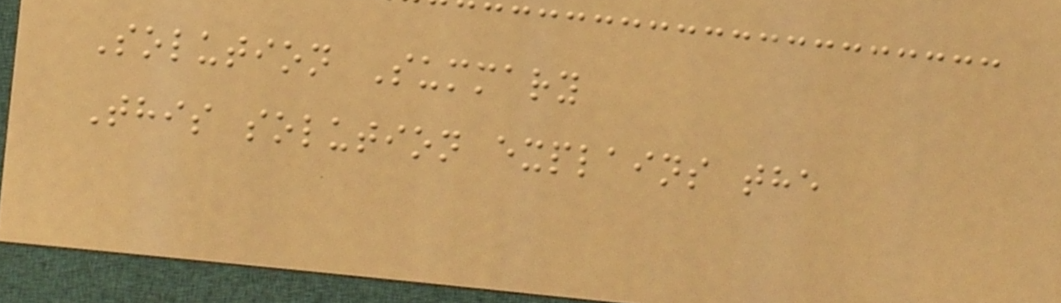Solution Summary
This solution explains the
